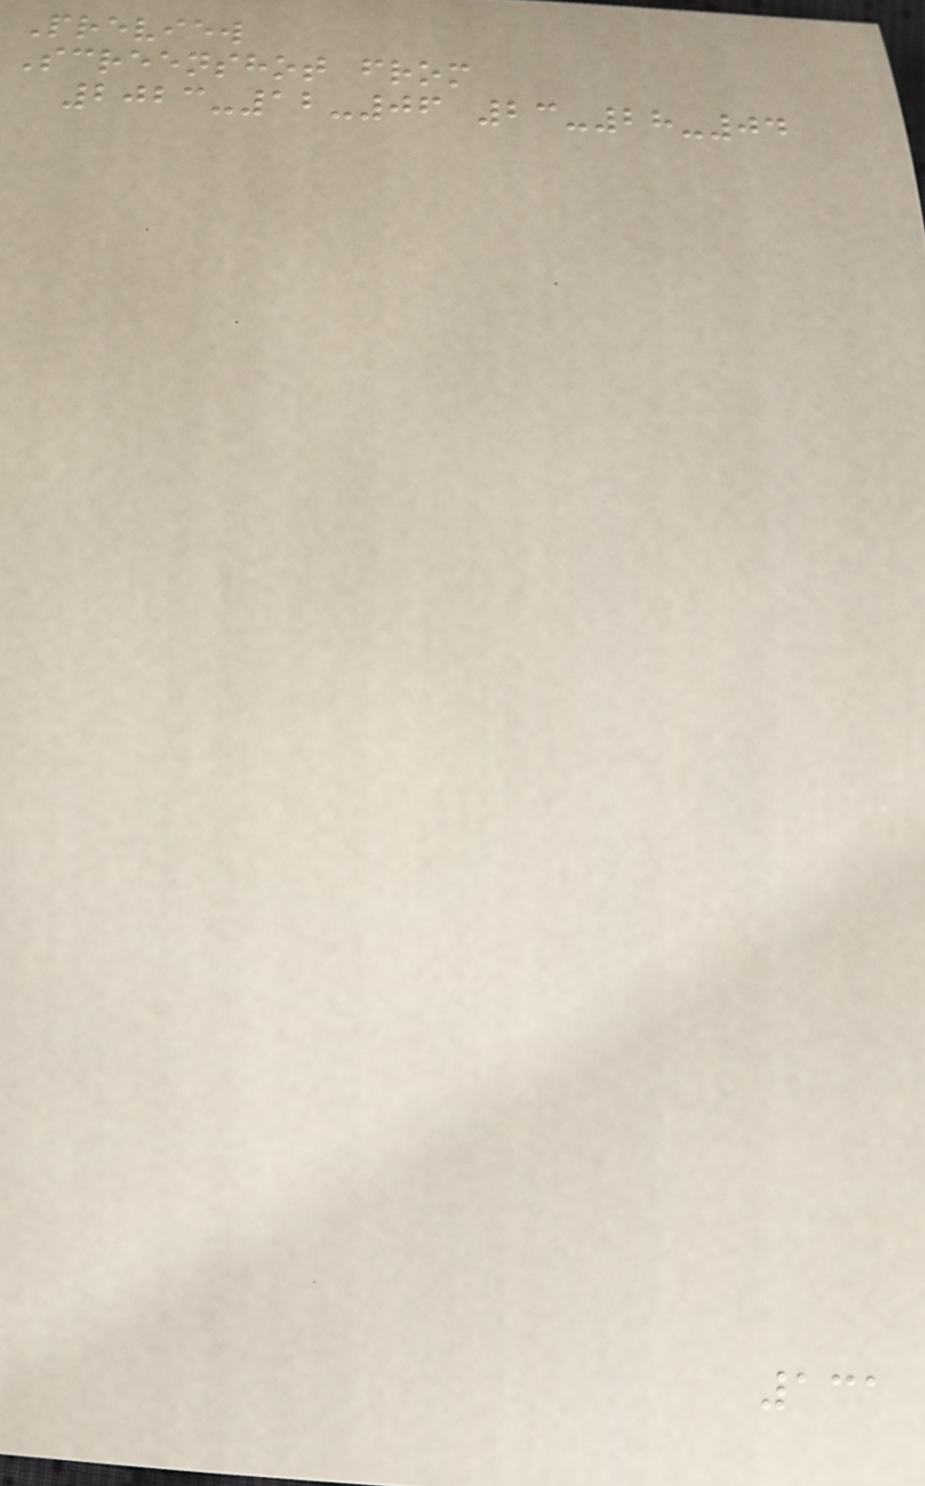Preview
Screenshot from
2023-12-06 23-28-04
131
